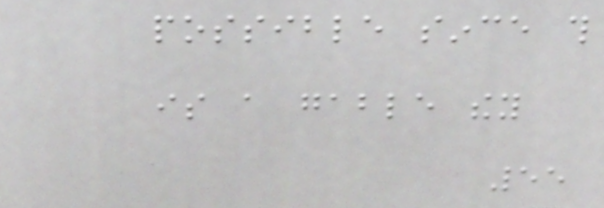possible since this
is a gable they
55
